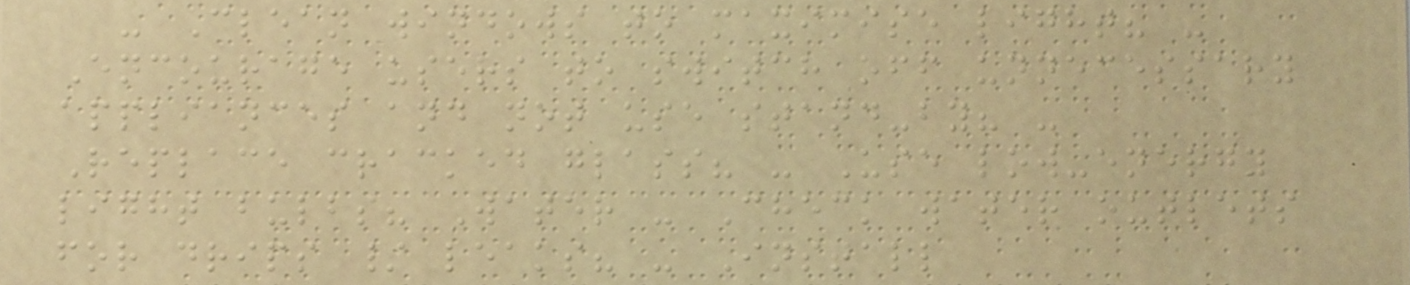- Clean windows to maximise light? -
Encourage users to switch off unnecessary
appliances and not use stand-by? -
Replace cracked glass? - Use low-energy
light bulbs? Water - Check water outlets
for drips / leaks? - Install
